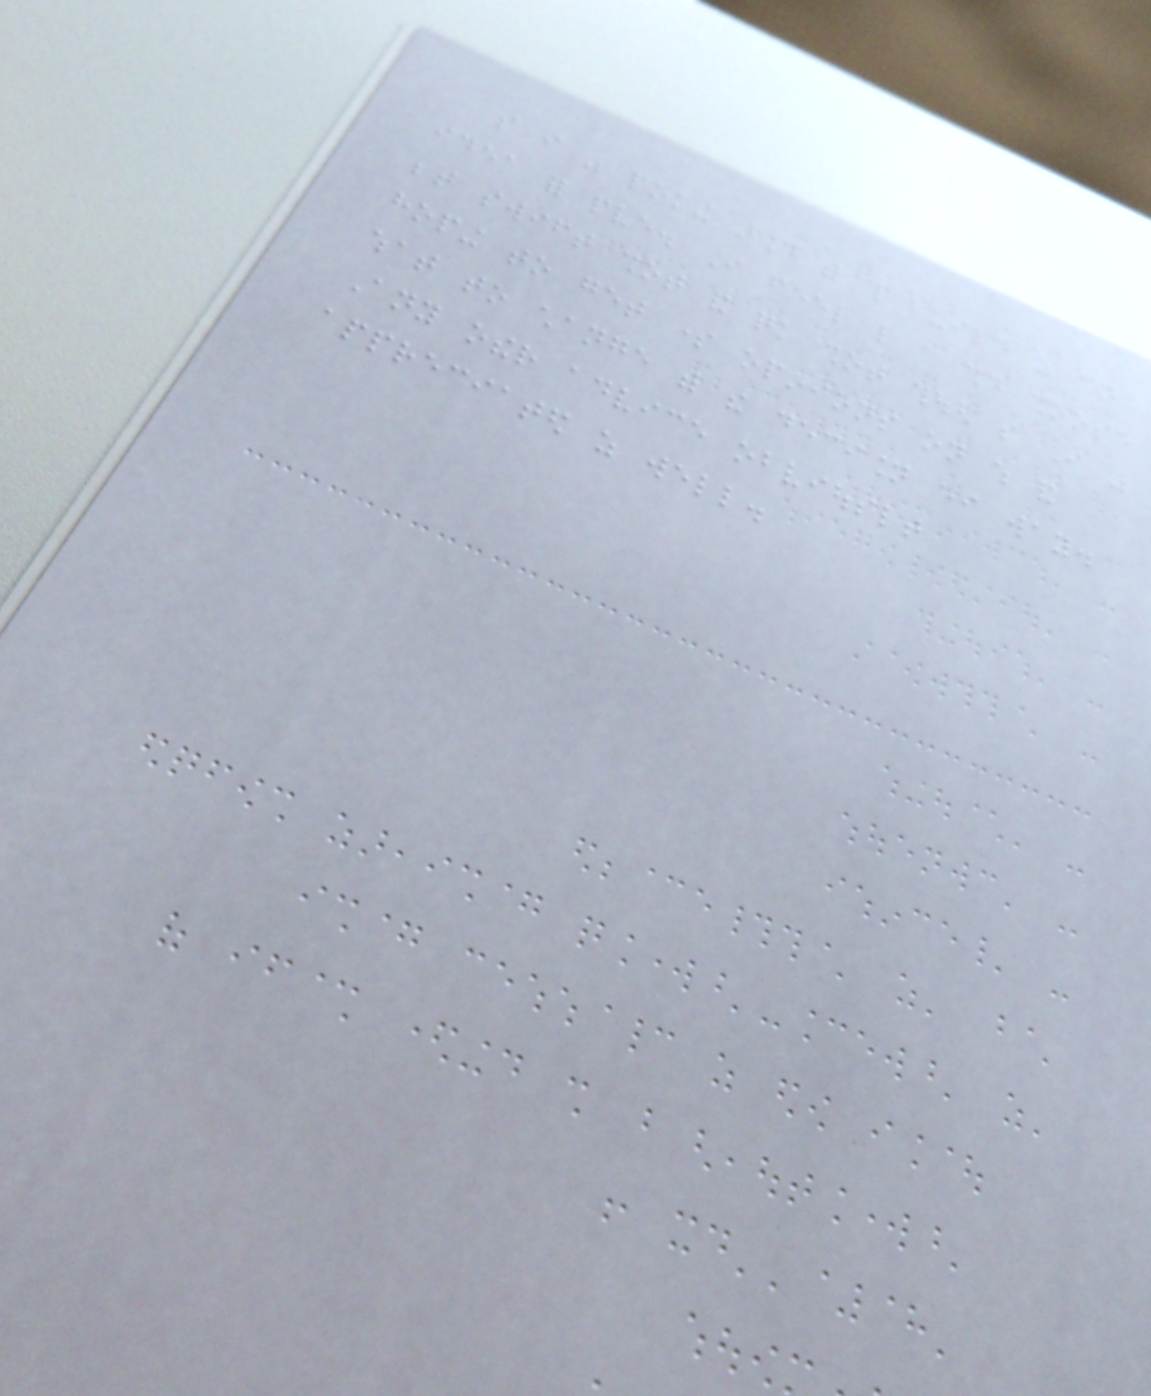so i was poking around with this build as an
idea for pve. I feel like a should shoose
between swift shot and quick shot though so I was
hoping to get some opinions on which and
what to change with the decision either way.
Any other advice obviouslt
appreciated as well.
